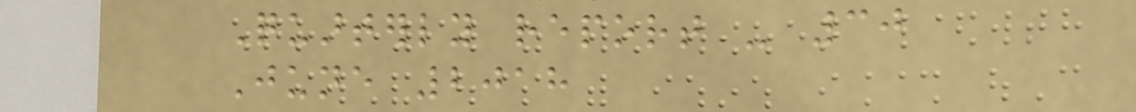Quarterly report - 30
June 2018
